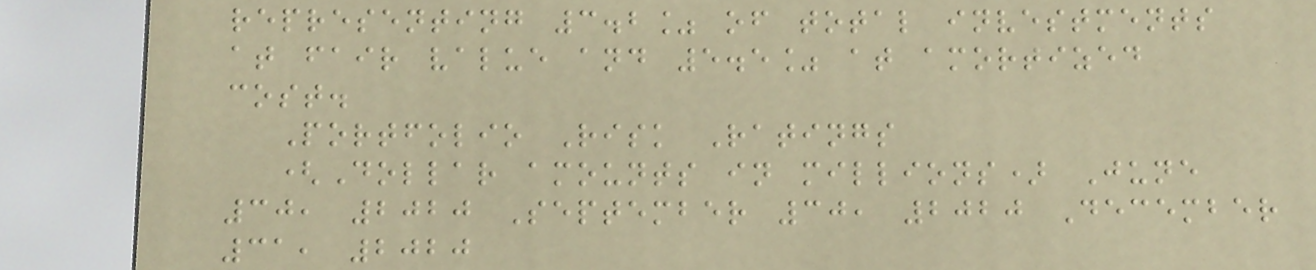representing 3.2% of total investments
at fair value and 5.5% at amortized
cost.
Portfolio Risk Ratings
(Dollar amounts in millions) June
30, 2020 September 30, 2020 December
31, 2020
